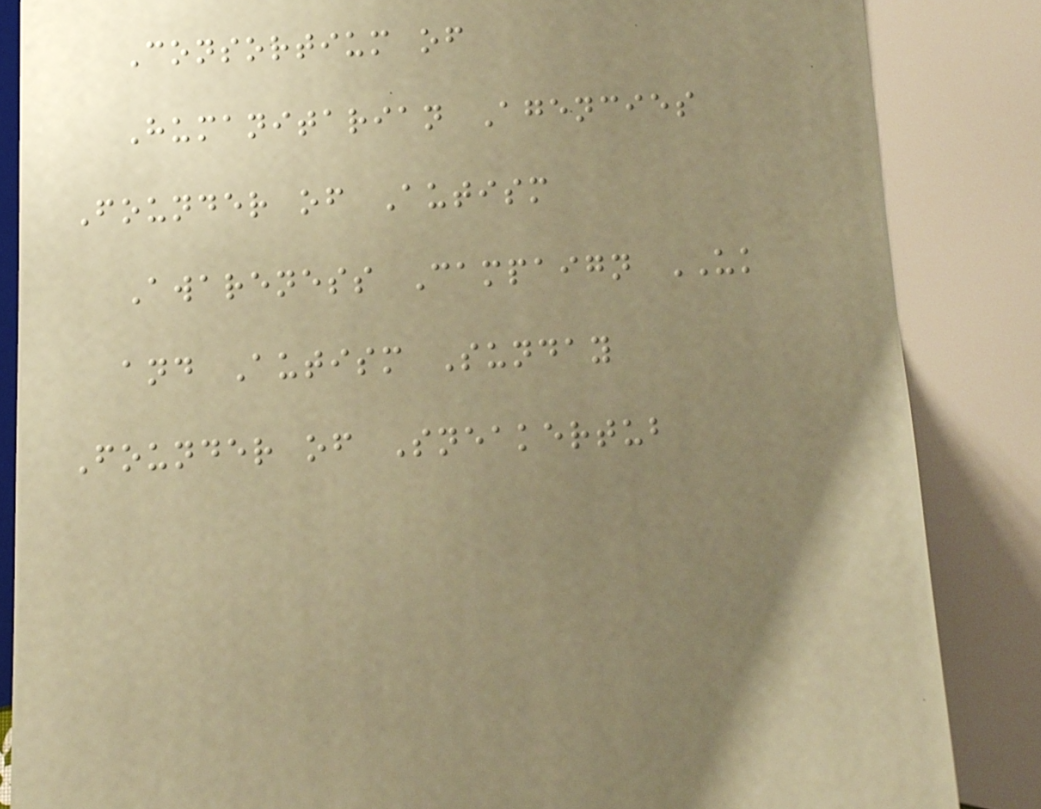Consortium of
Humanitarian Agencies
Founder of Autism
Awareness Campaign UK
and Autism Sunday
Founder of Sneakertub
